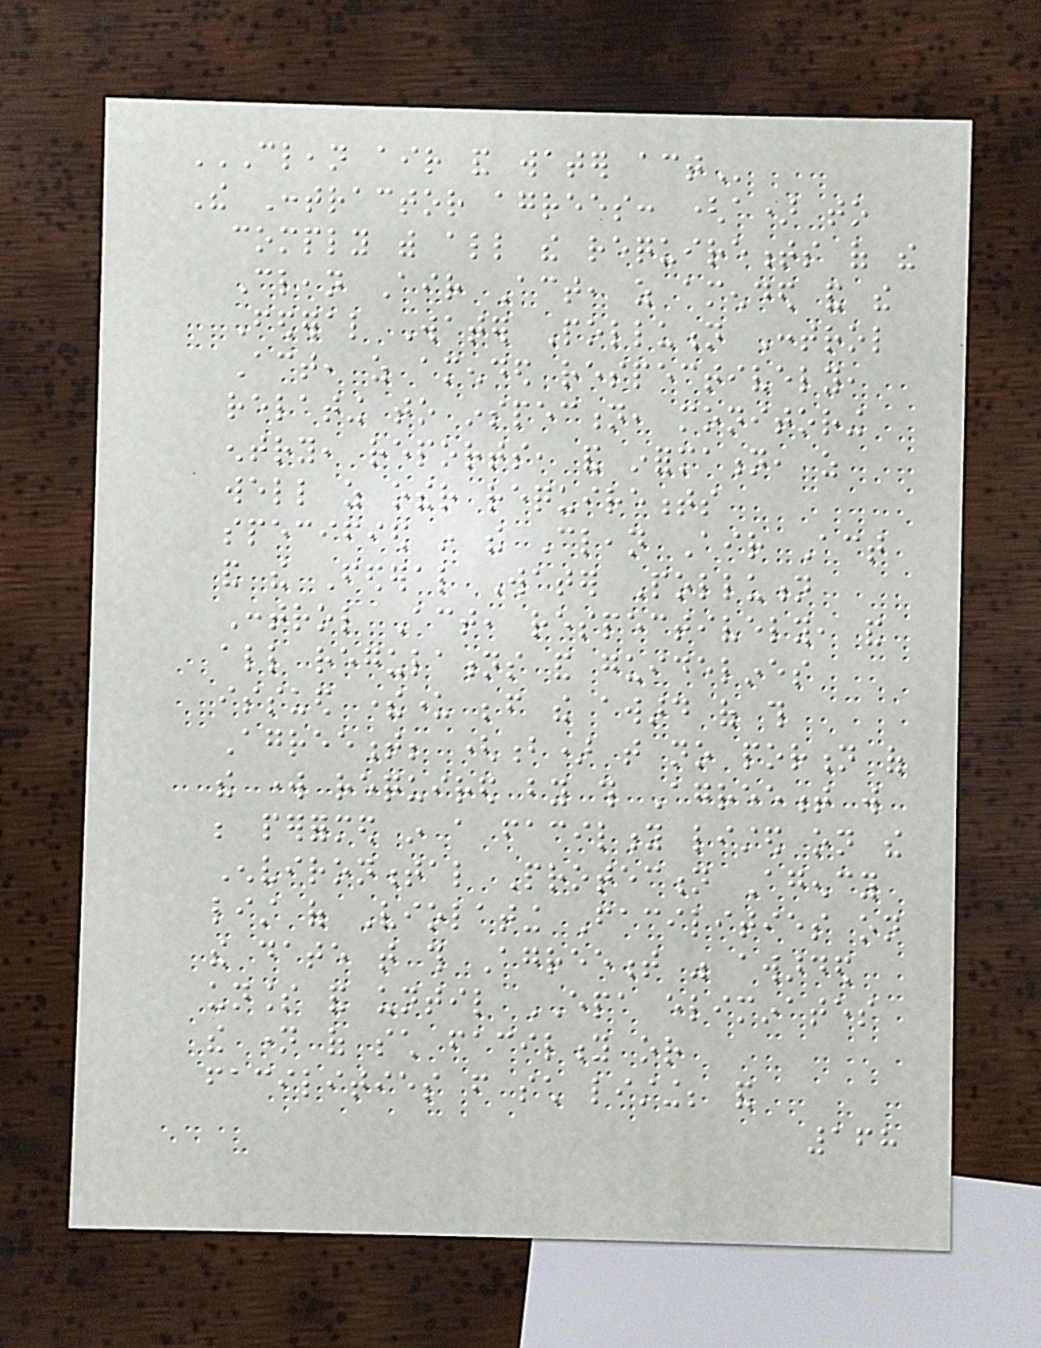CLEAN AIR AND WATER ACT
The Contractor agrees: (a) to
comply with all the requirements of the
Clean Air Act, as amended and the
Federal Water Pollution Control
Act, as amended respectively,
relating to inspection, monitoring
entry, reports, and information, as
well as other requirements
specified in the Clean Air Act
and the Federal Water Pollution
Control Act, respectively, and
all regulations and guidelines
issued thereunder before the award of this
Agreement; (b) that no portion of
the work required by this Agreement will
be performed in a facility listed on the
Environmental Protection Agency
list of Violating Facilities on
the date that this Agreement was awarded
unless and until EPA eliminates
the name of such facility or
facilities from such listing; and
168
